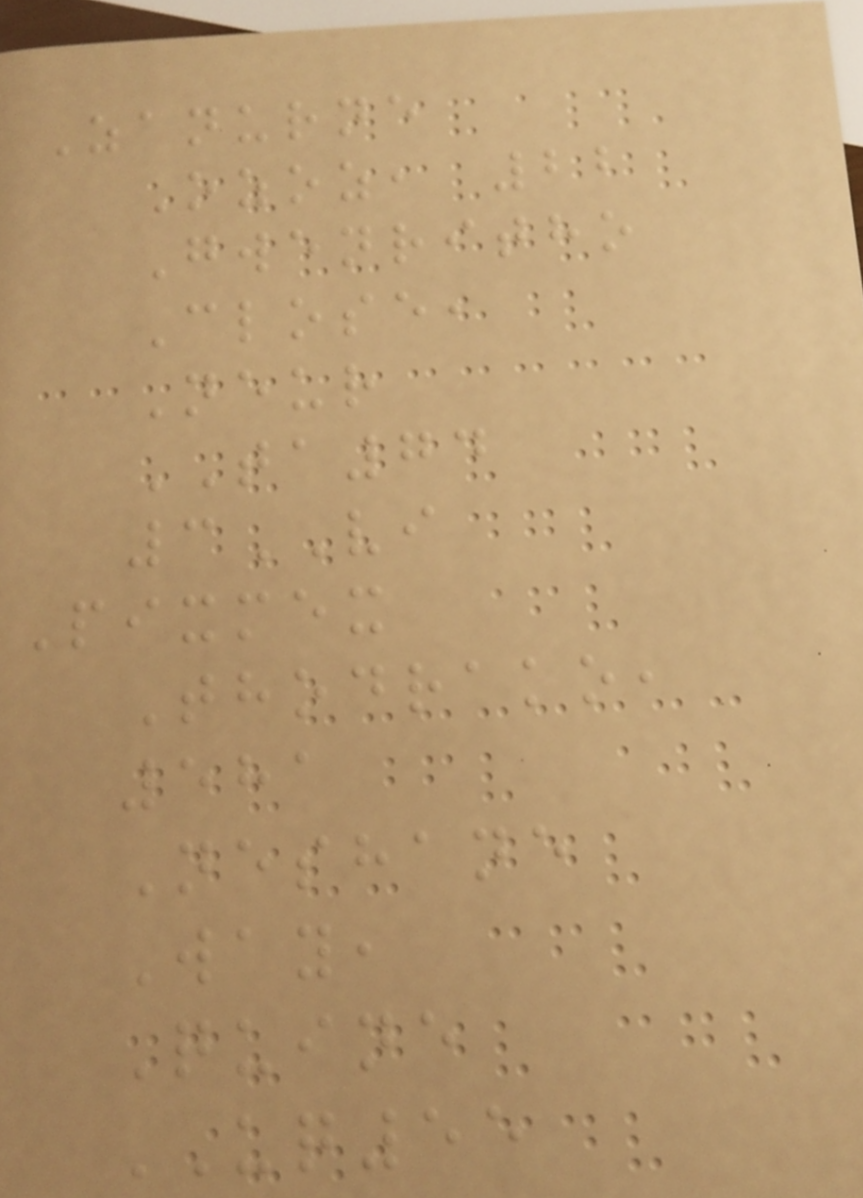Zanurne
Ozoz, 22
Gwenritho
Close,
Neur
TA74
3VI
Pixmex
Thodrako,
581
Neshane
Way,
Quine
UQ55
